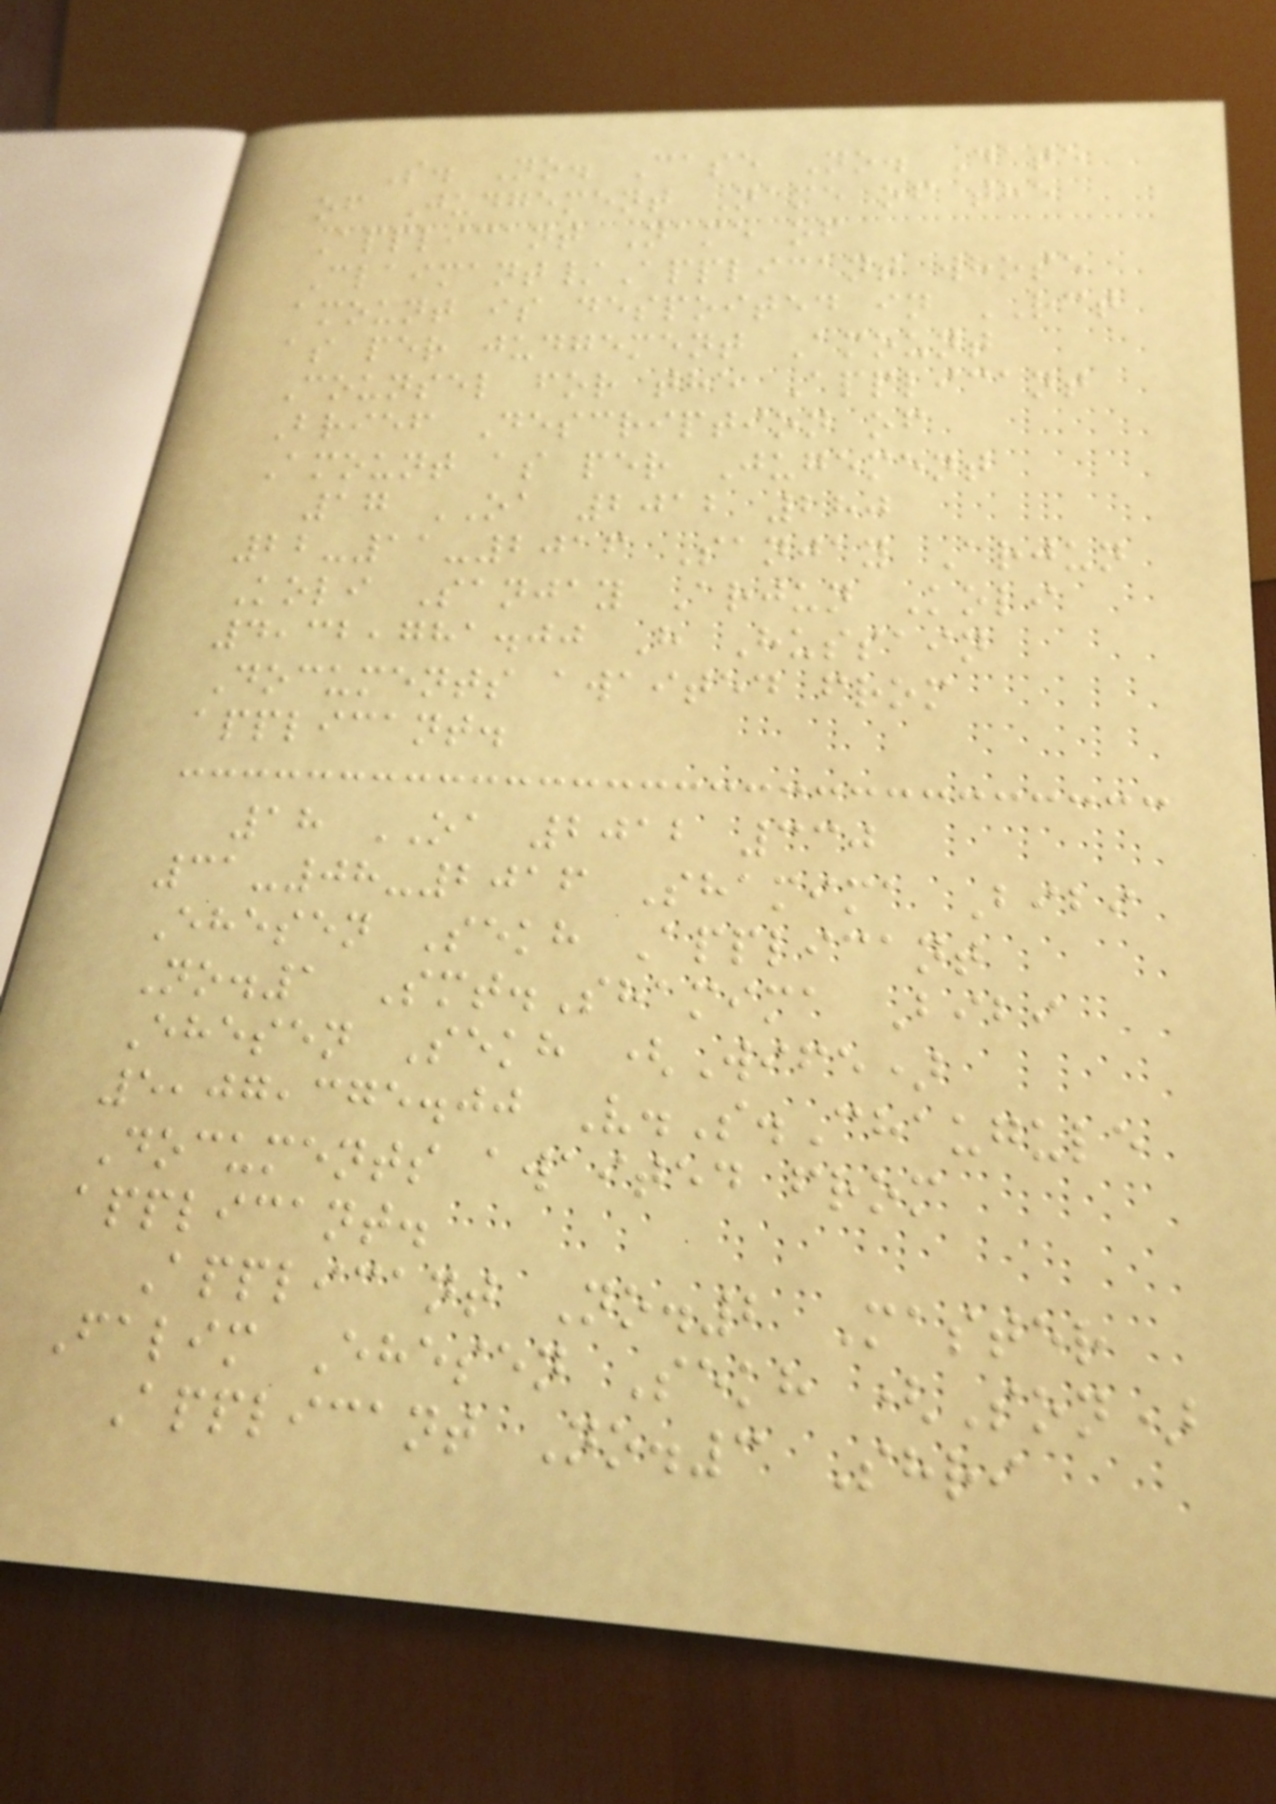S. No. Case No. Date
of Judgement Name of the
Applicant Name of
Claimant/Applicant whose
amount is despoited in RCT
as per judgement Amount
Counsel for the Applicant
Brief Description of
Amount as per Jugement
17 OA 2012 280
22-11-2016 Sanjay Arjun
Koli Sanjay Arjun Koli
4,32,781.00 H Hussain
Documents awaited from
applicant.
18 OA 2012 330
31-08-2016 Shamima Bibi
Ehesen Sekh Applicant
No.1 Smt.Shamima Bibi
Ehesen Sekh (Wife)
5,07,375.00 V.S.Chaugule
Documents awaited from
applicant.
Applicant No.2 Master
Falim Ehesen Sekh (Son)
Applicant No.3 Shri
